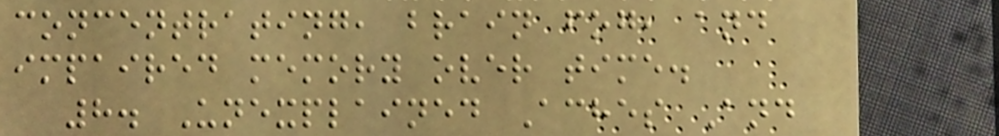concentrating, brain fog, and
impaired memory over time.
8. Unexplained Aches And
